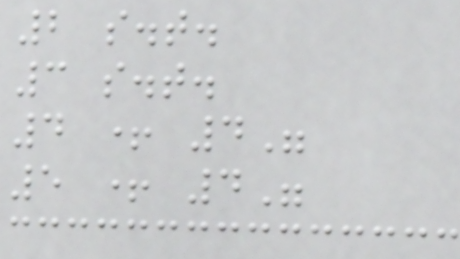2 s.t.
3 s.t.
4 + 4"
5 + 4"
